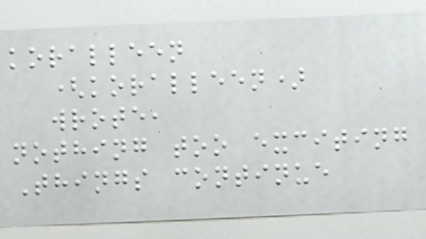koralleen
(koralleen)
wrote,
nothing too exciting
Things continue
